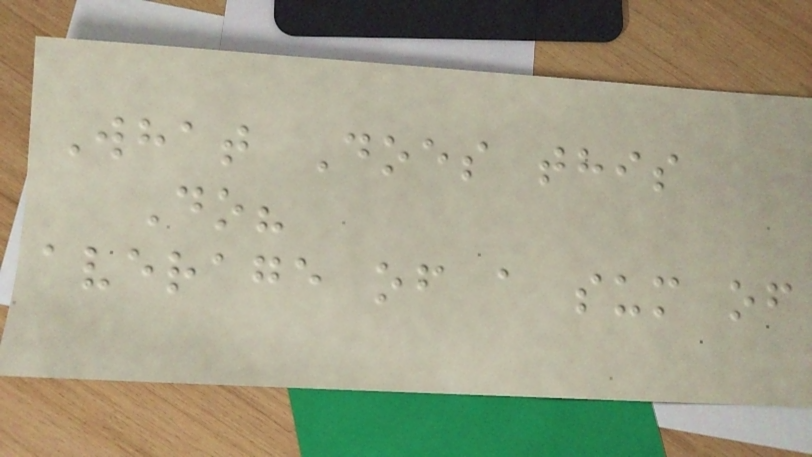What Does this
Do?
average of a sum of
